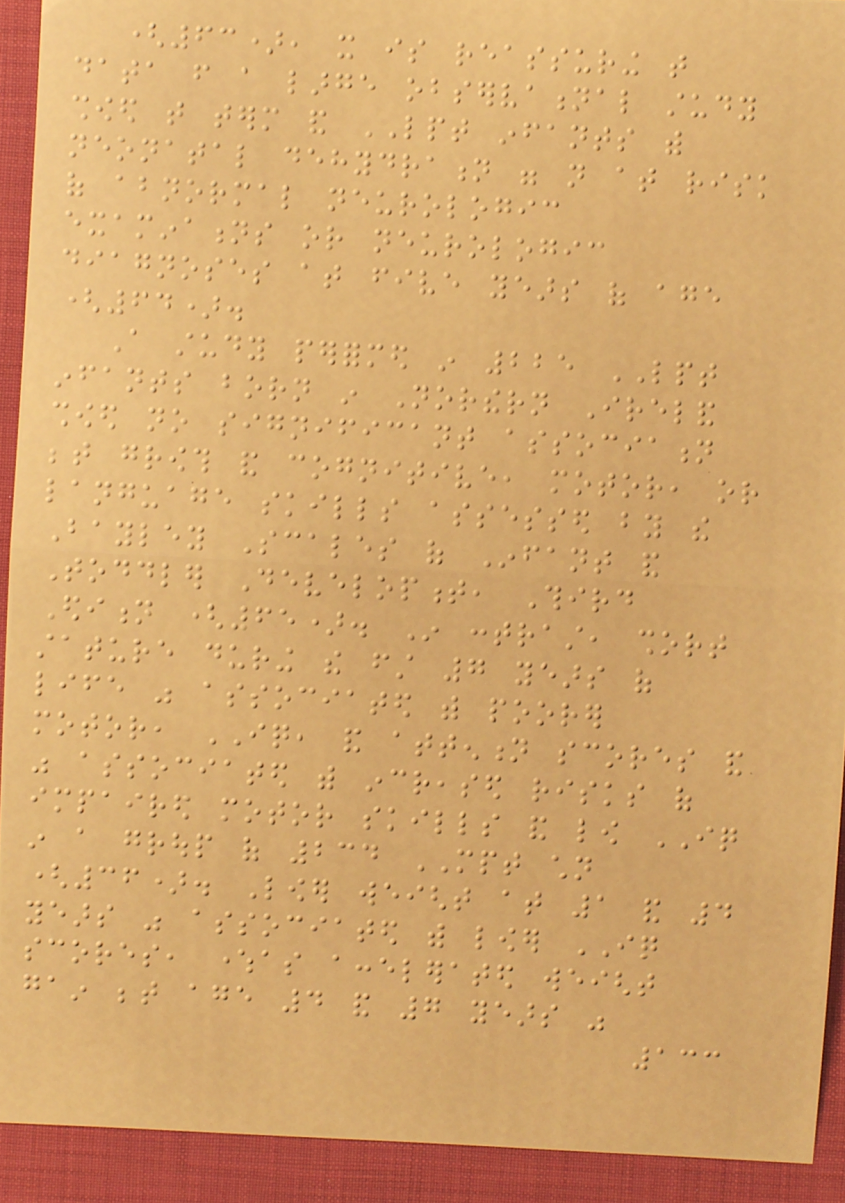(63), it is reassuring that
data from a large observational study
showed that term and LPT infants with
neonatal dehydration were not at risk
of abnormal neurologic
examinations or neurologic
diagnoses at five years of age
(64).
A study performed in 225 LPT
infants born in Northern Ireland
showed no significant association
between growth and cognitive, motor, or
language skills assessed by the
Bayley Scales of Infant and
Toddler Development, Third
Edition (65). In contrast, short
stature during the first 7 years of
life was associated with poorer
motor, IQ, and attention scores and
was associated with increased risks of
impaired motor skills and low IQ
in a group of 234 MPT children
(36). Lower weight at 1 and 4
years was associated with lower IQ
scores, whereas accelerated weight
gain between age 4 and 7 years was
133
